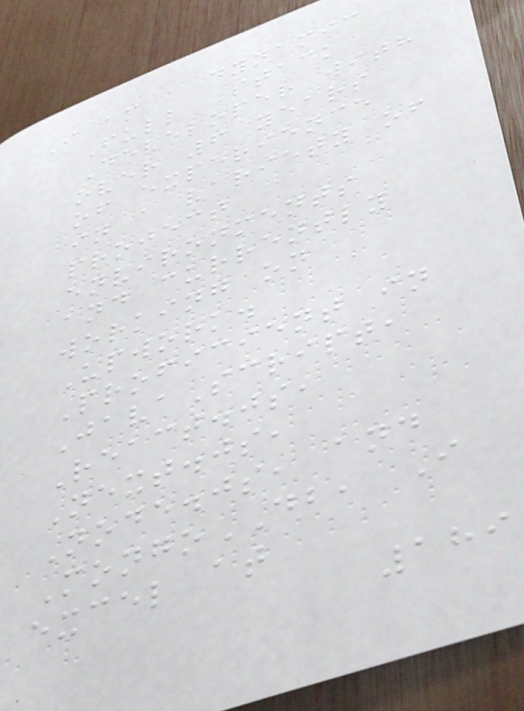I am a dynamic
Full Stack
Developer with
over 6 years
of experience
in a variety of
project
environments
and currently
working on
Upwork.
Proficient in
JavaScript,
React.js,
Next.js,
Node.js, and
MongoDB, I
excel at
189
